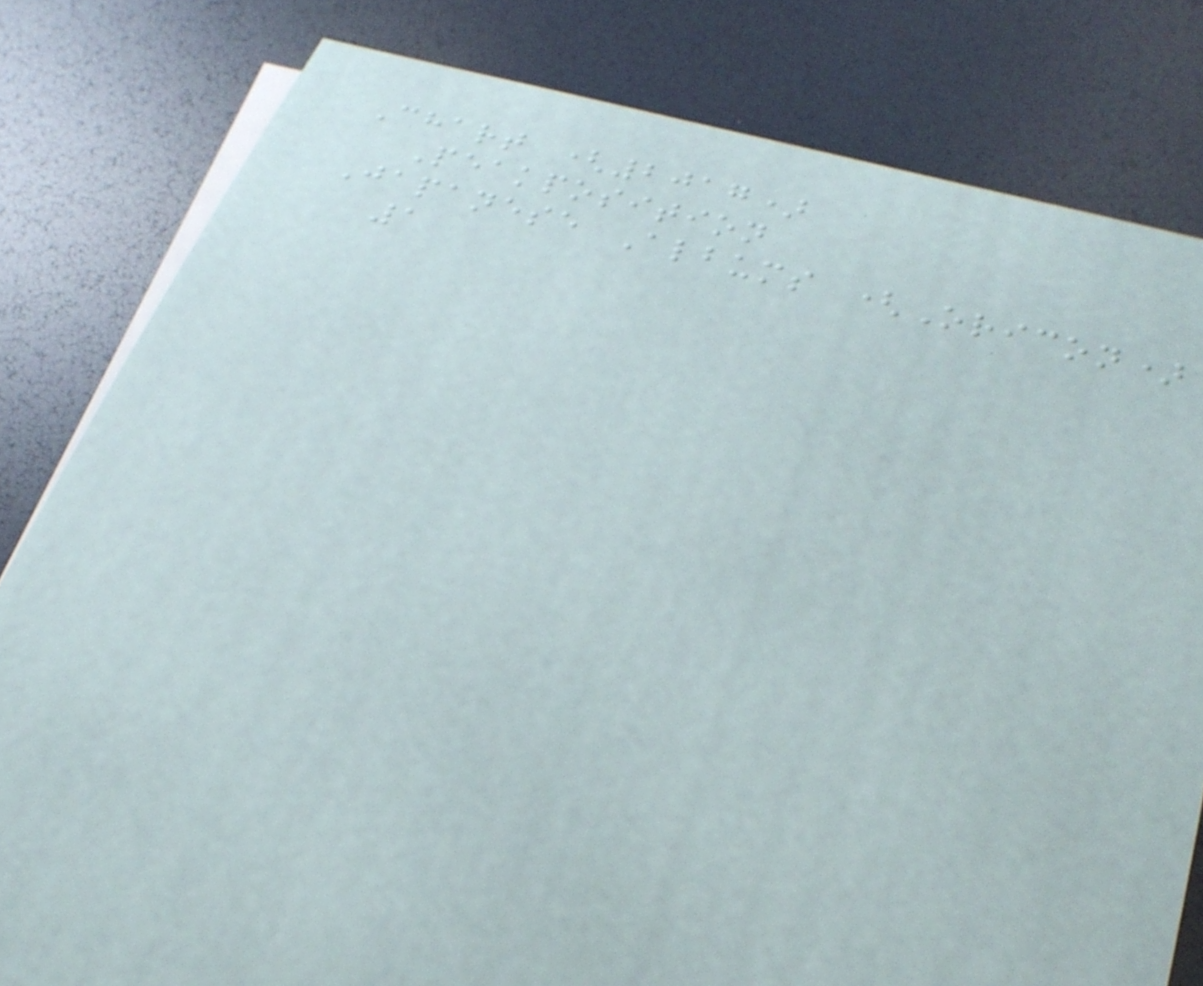Chart (2017)
Peakposition
Japanese Albums (Oricon)
1
